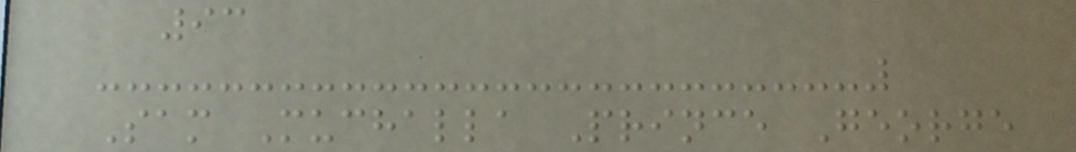93
Sam Muchalla Prince George
